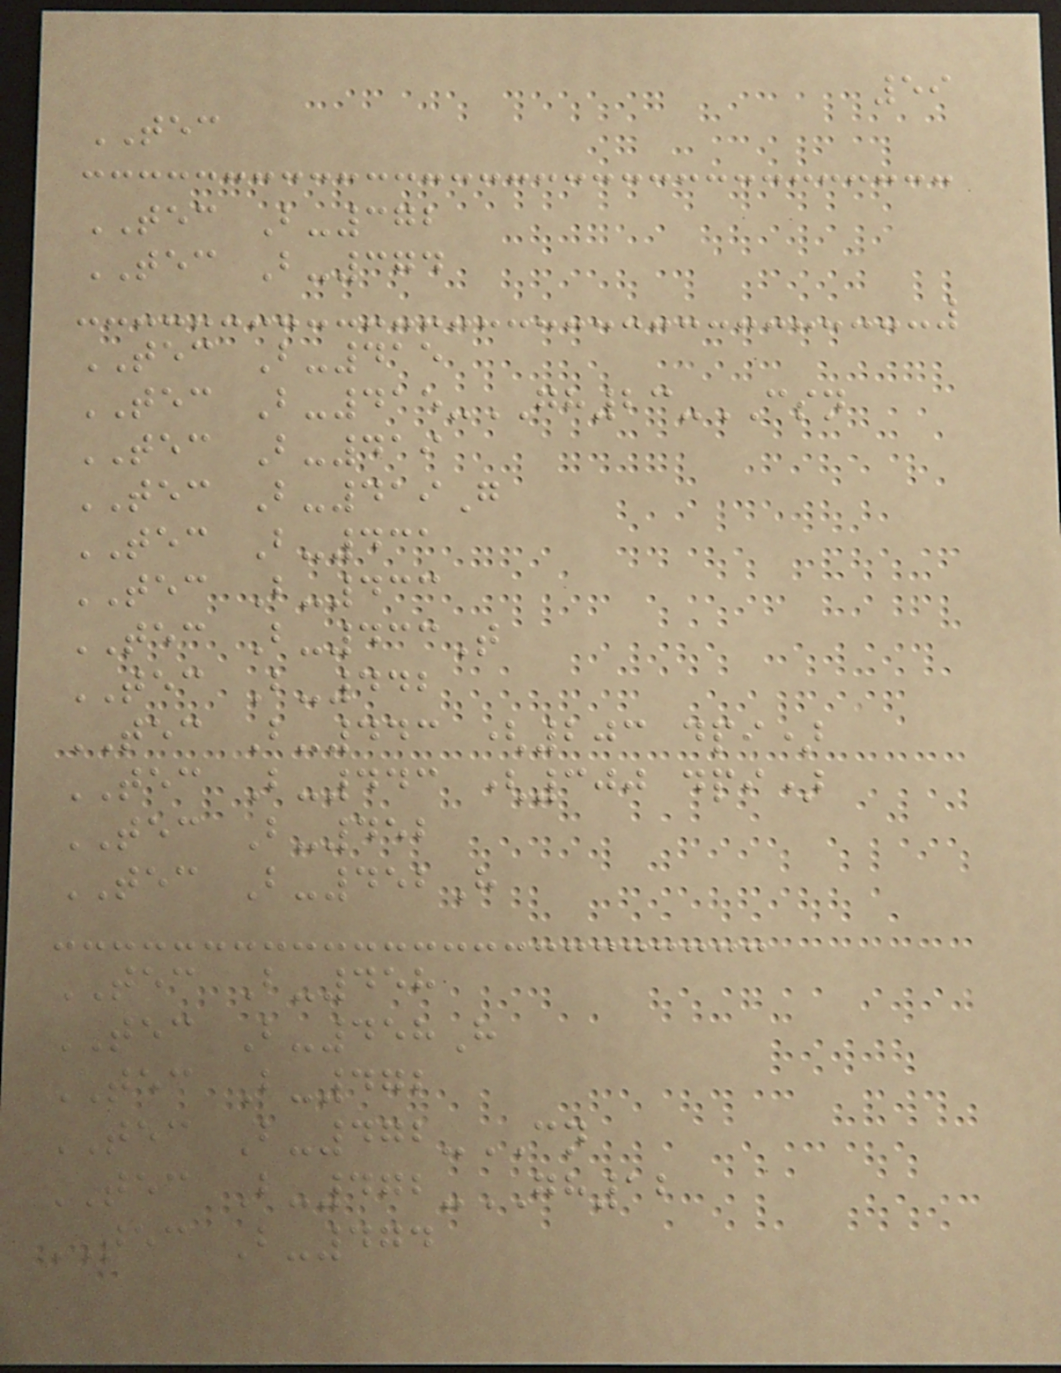59
TEC
TEC B-372
TEC B-374
TEC B-415
TEC B-415-GH23-CSN
TEC B-419
TEC B-419G
TEC B-431
TEC B-433
TEC B-433T
TEC B-442
TEC B-443 (203 dpi)
TEC B-443 (300 dpi)
TEC B-452
TEC B-452H
TEC B-458
TEC B-458H
TEC B-472
TEC B-472-CN
TEC B-472-GH12
TEC B-474
